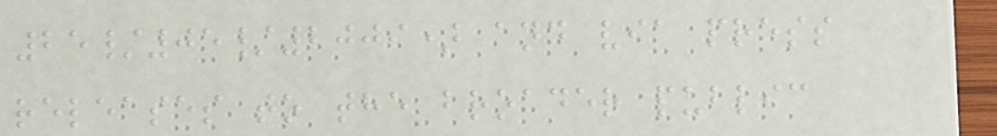25/05/2009) and via press
releases to the broader public
